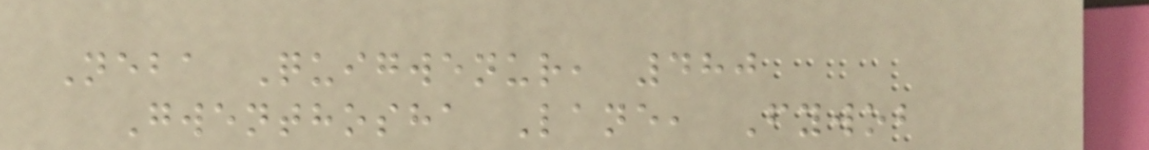Neba Quigwenur, 480
Gwenthosha Lane, Fywob
